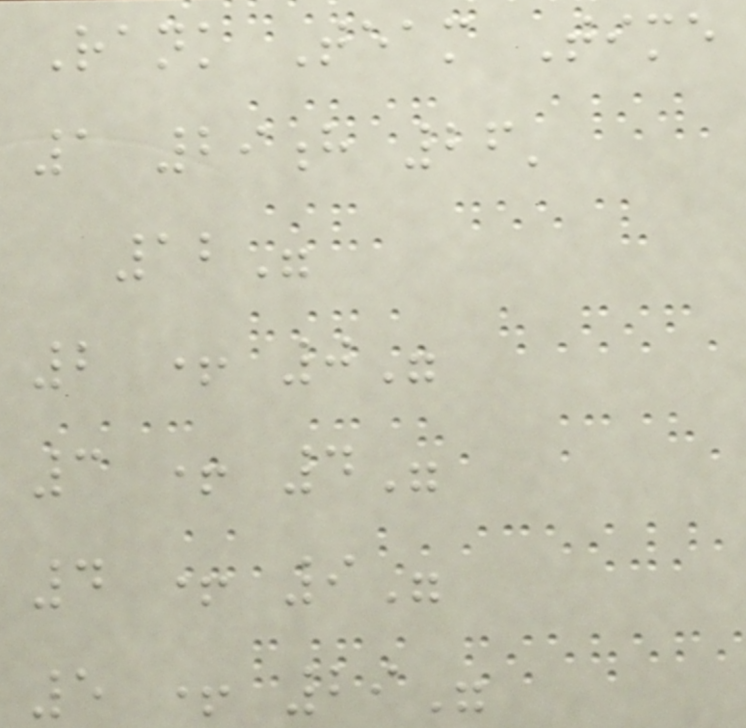Rank Team Time
1 29h 26'
12"
2 + 0"
3 + 4"
4 + 9"
5 + 29"
